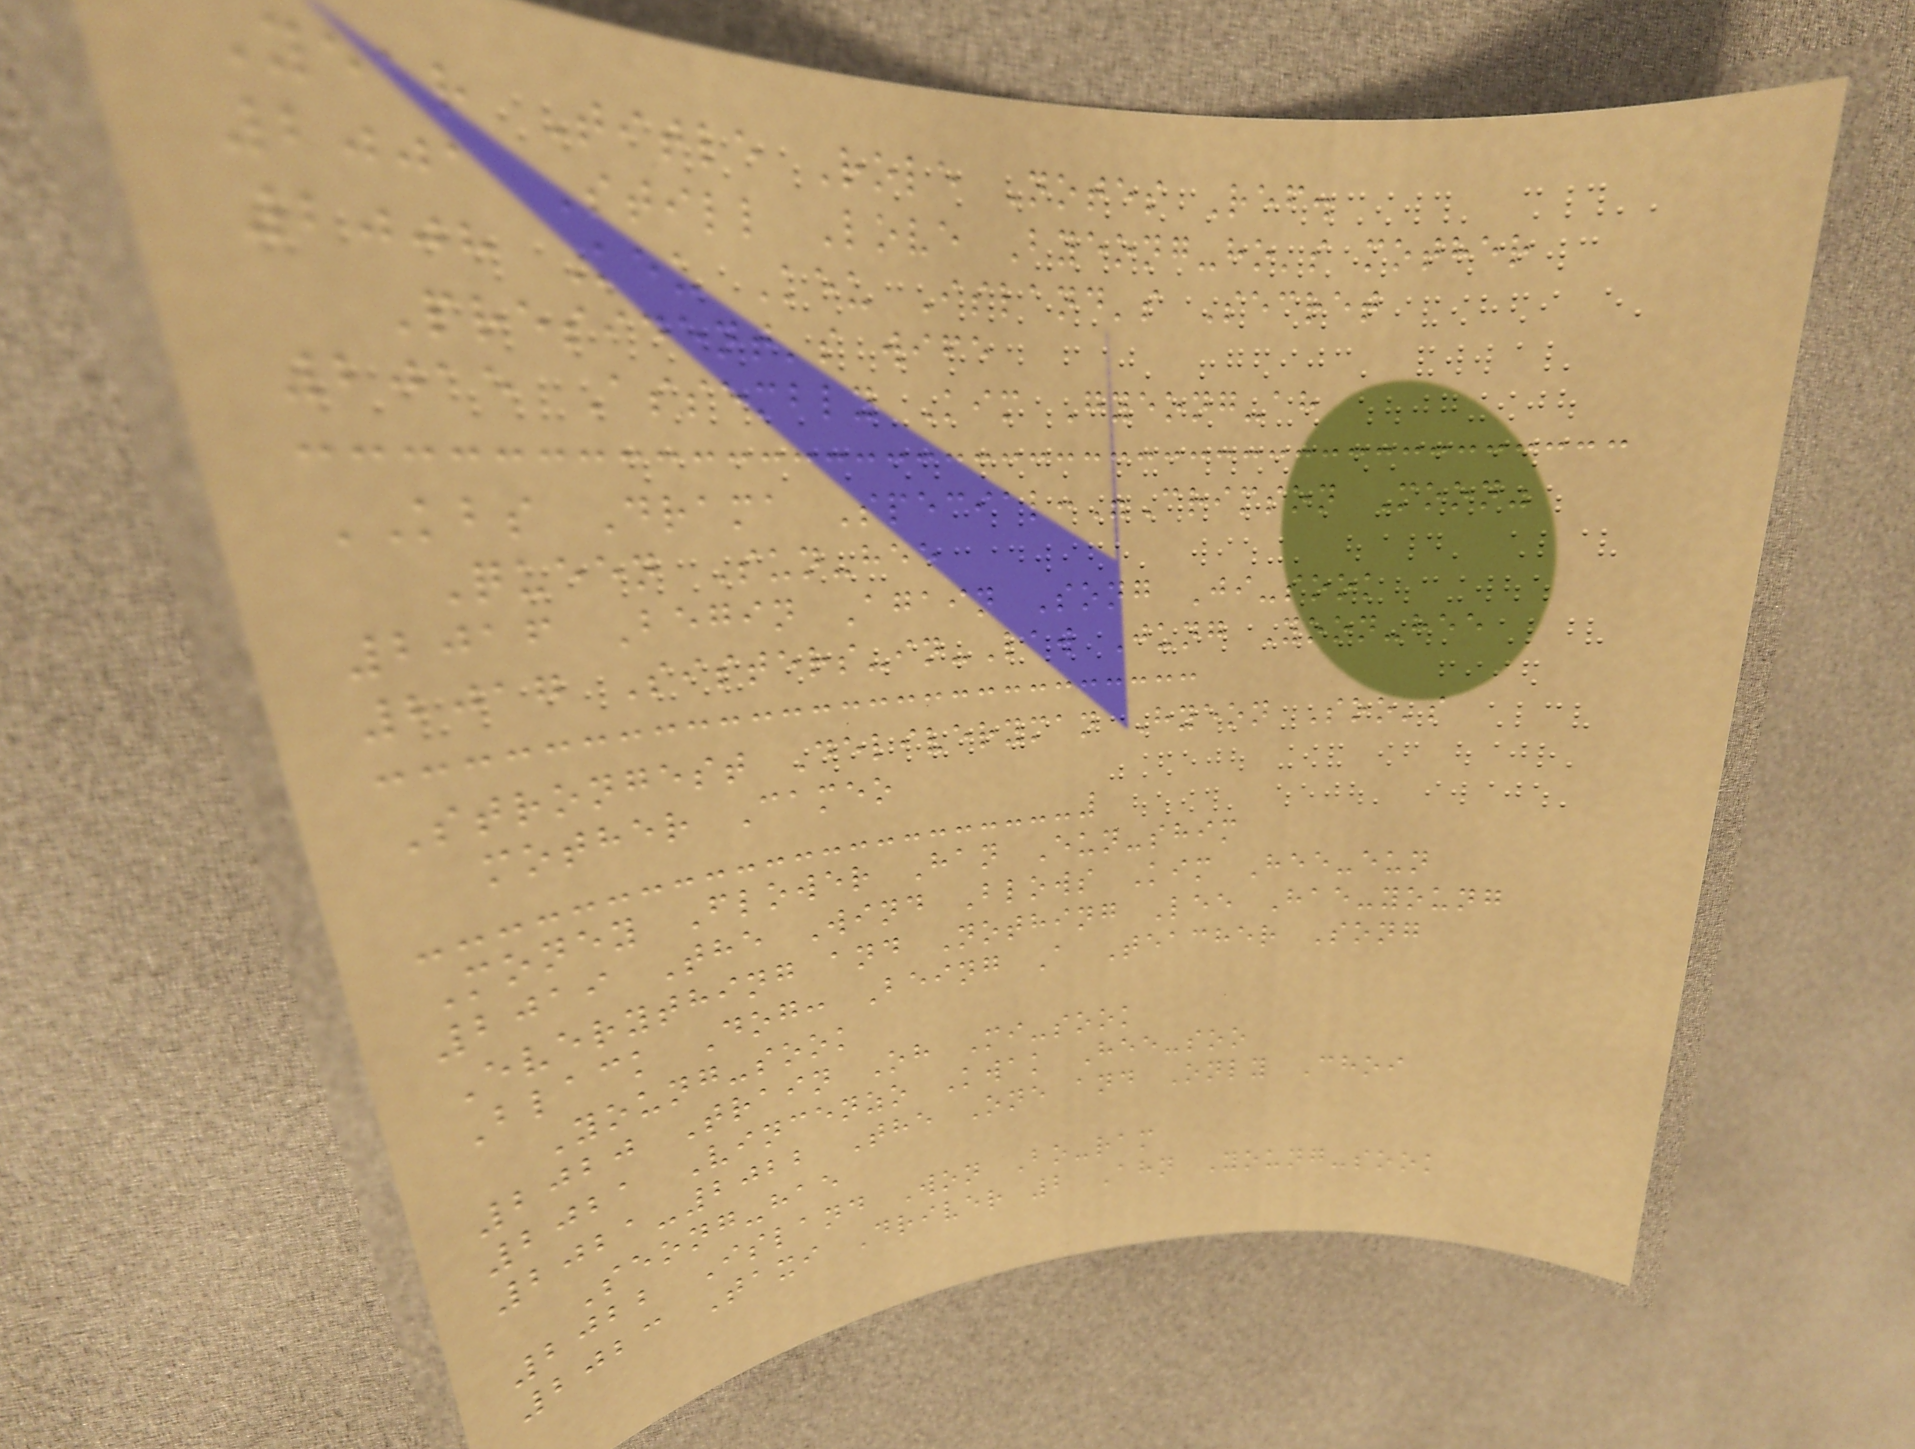Year Title Role Notes Ref.
2001 Still Love Byeong-ho's mother
2008 Keu Keu Island's Secret
President's wife
2015 Assembly Kim Gyeong-ah
KBS Drama Special:"Crimson Moon"
Queen Sun-hee
2016 Begin Again Song Ji-sook
2017 Sisters-in-Law Jung Yoon-hee
Strongest Deliveryman Hyeon Soo's
mother Cameo
Money Flower Han Eun-shim
2019 The Wind Blows Kim Hee-eun
Everything and Nothing Lee Hae-young
Black Dog: Being A Teacher Song
Young-sook
2020 Train Oh Mi-sook
2021 Vincenzo Kwak Hee-soo
2021-2022 The One and Only Choi
Seong-hae
2022 Island Won Bo-ram
2023 Taxi Driver 2 Ahn Young-sook
